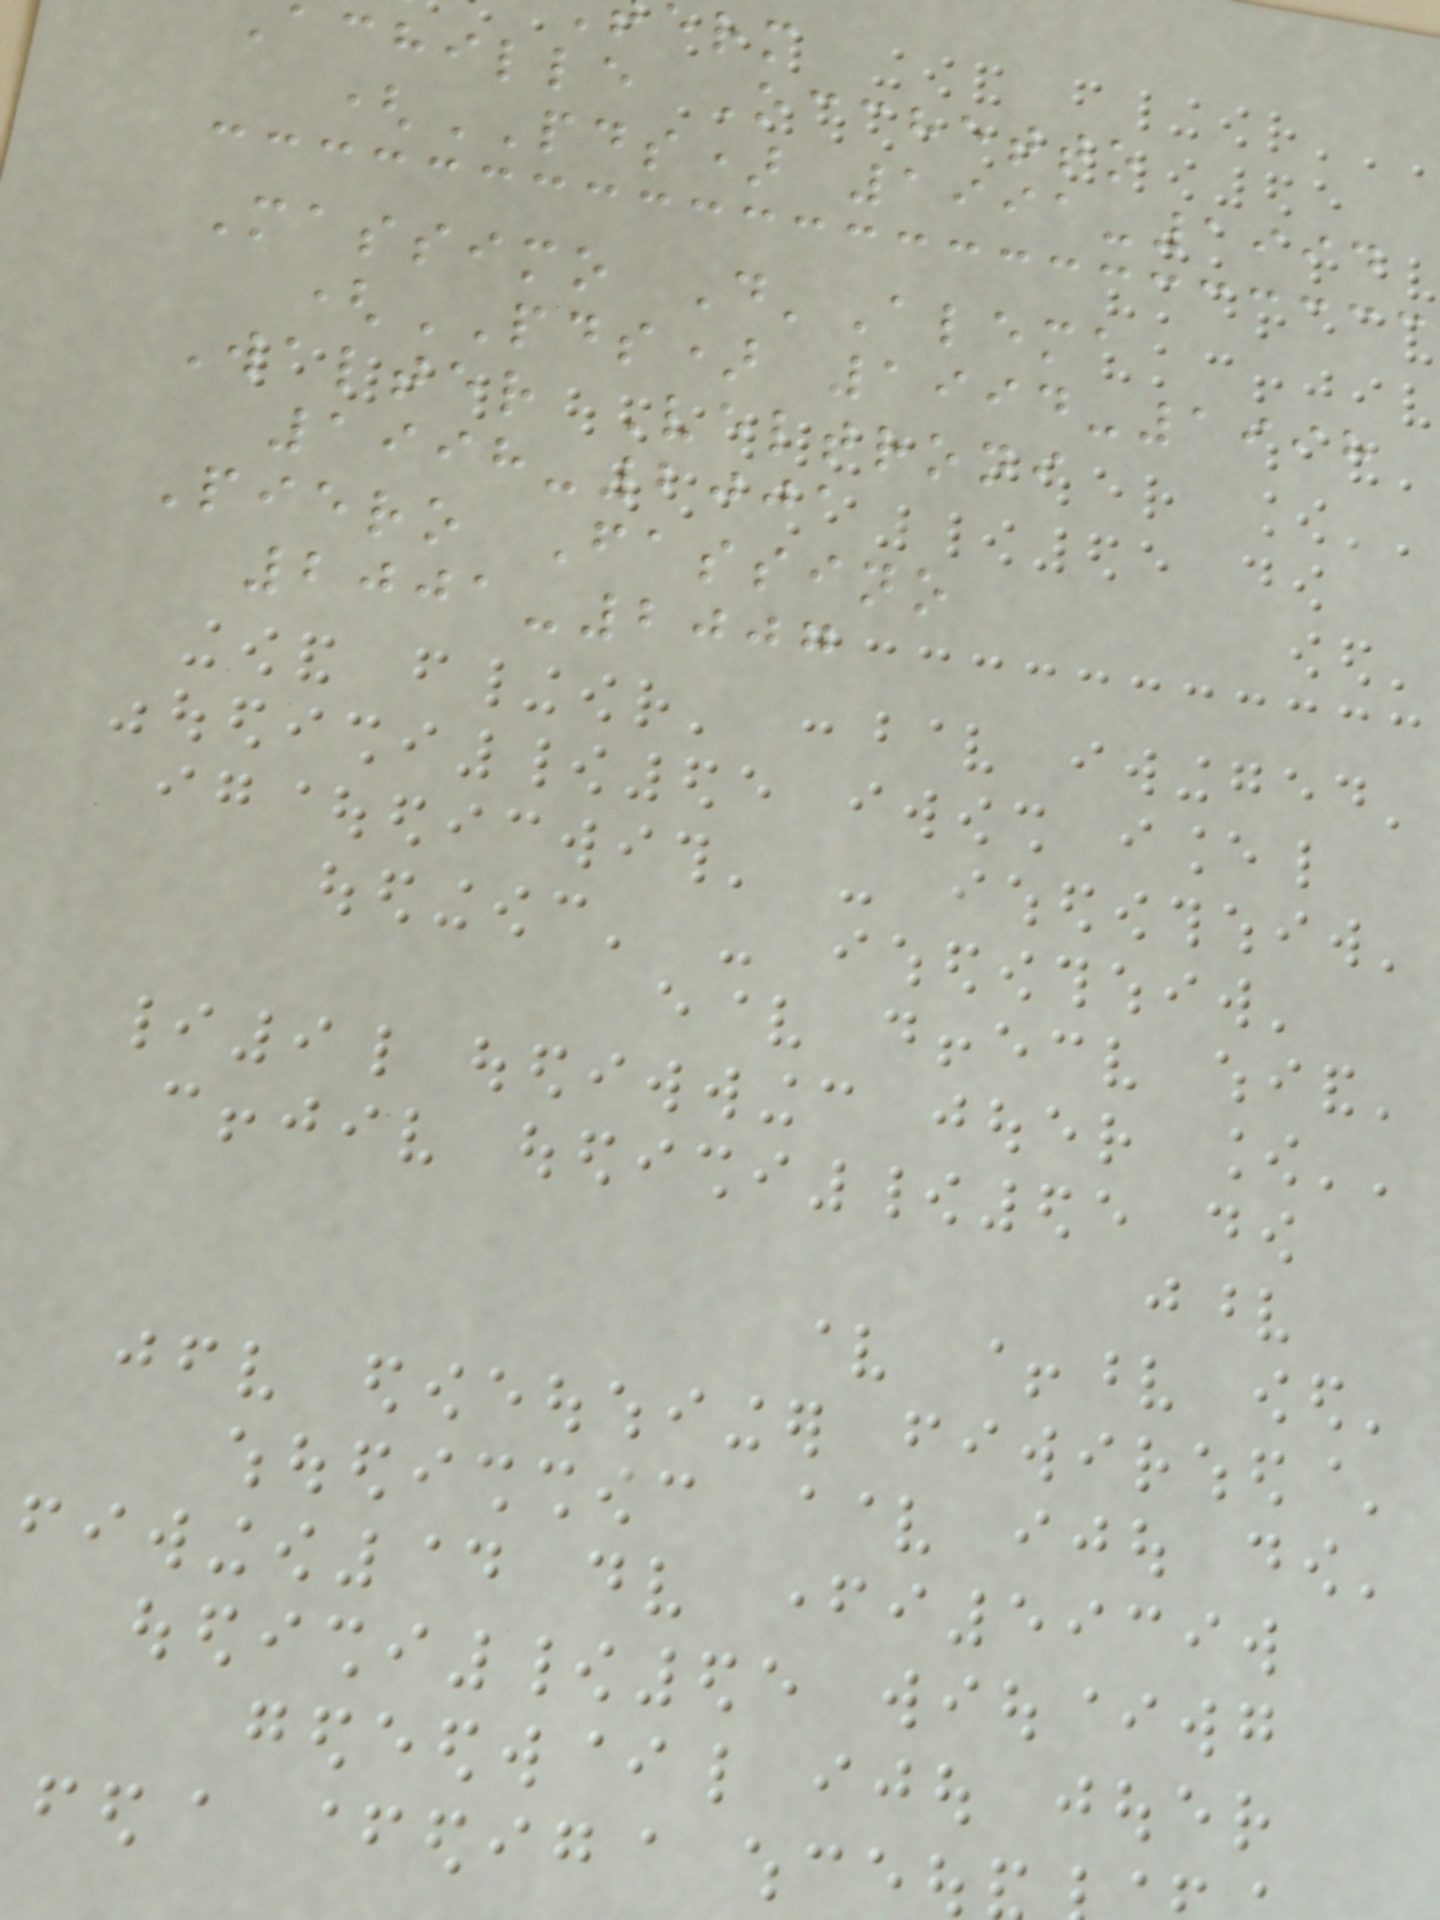achille Occhetto
(PDS) 1991-1994
Massimo D'Alema
(PDS) 1994-1998
Walter Veltroni
1998-2001
Piero Fassino
2001-2007
